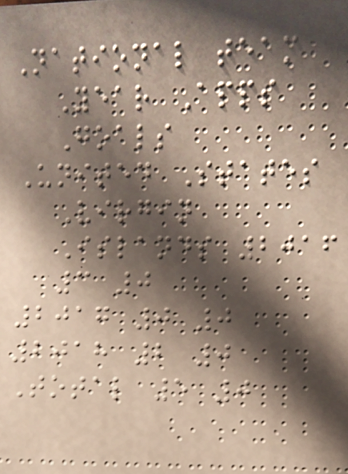National team
Year Apps
Goals
United States
Virgin
Islands 2016
3 0
2017 0 0
2018 2 0
Total 5 0
